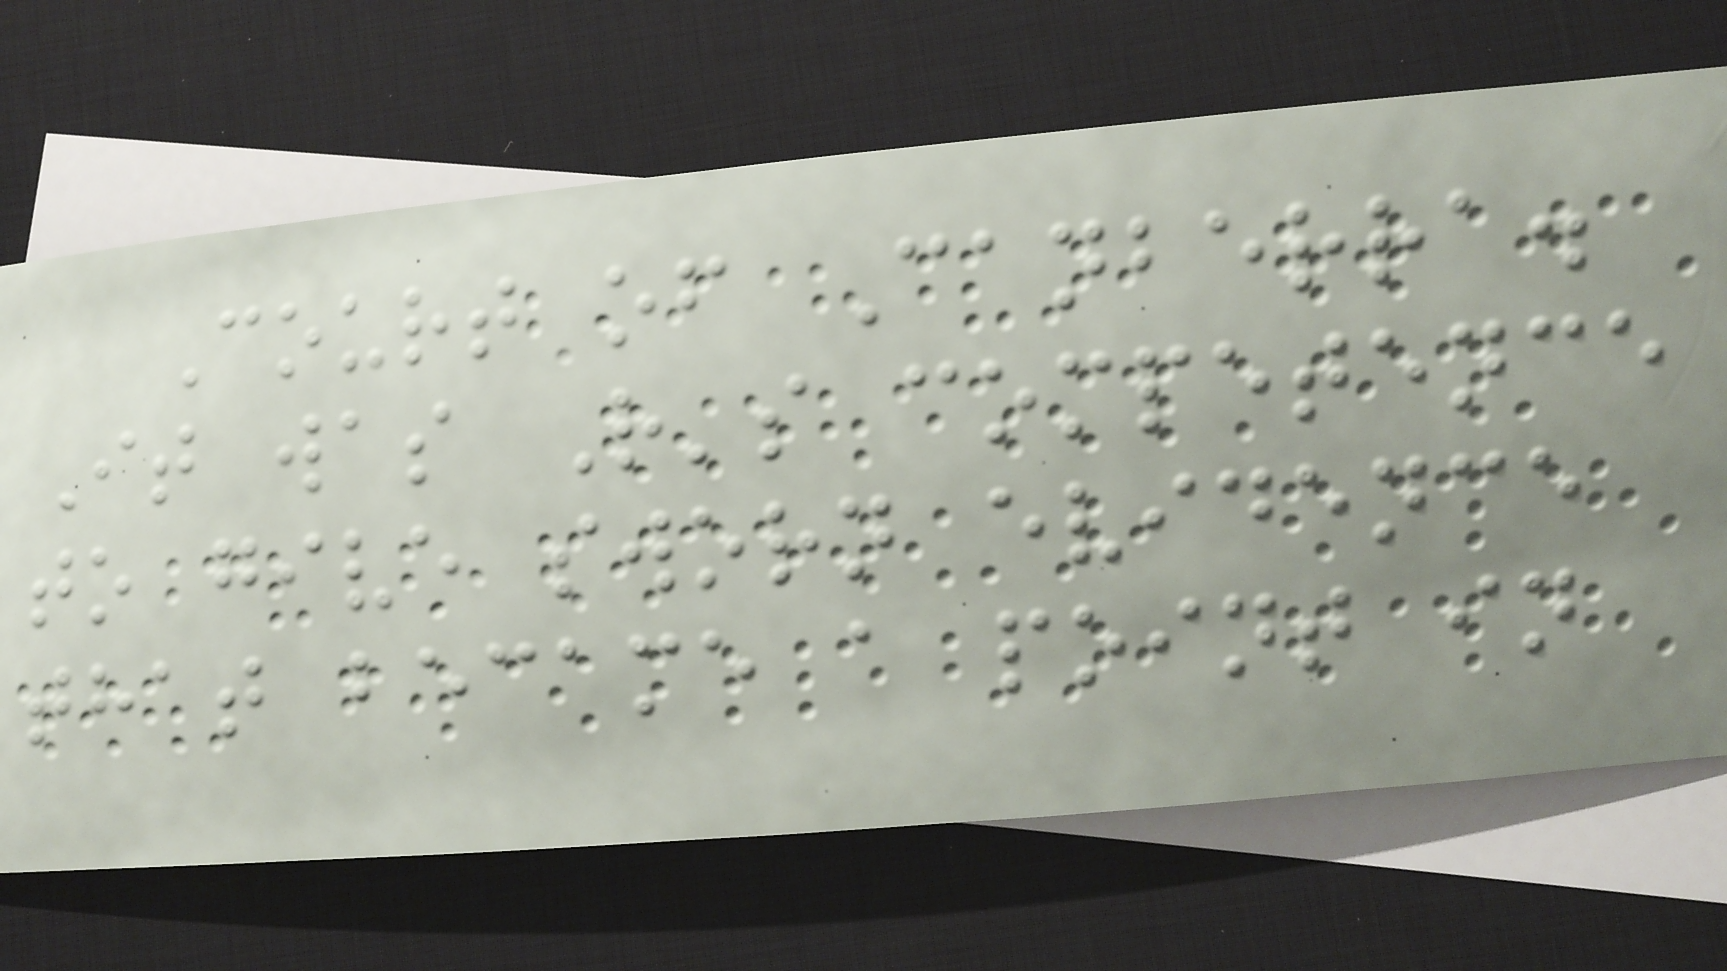Court of Canberra.
It was R's competence
to give sworn evidence
that became a point in
